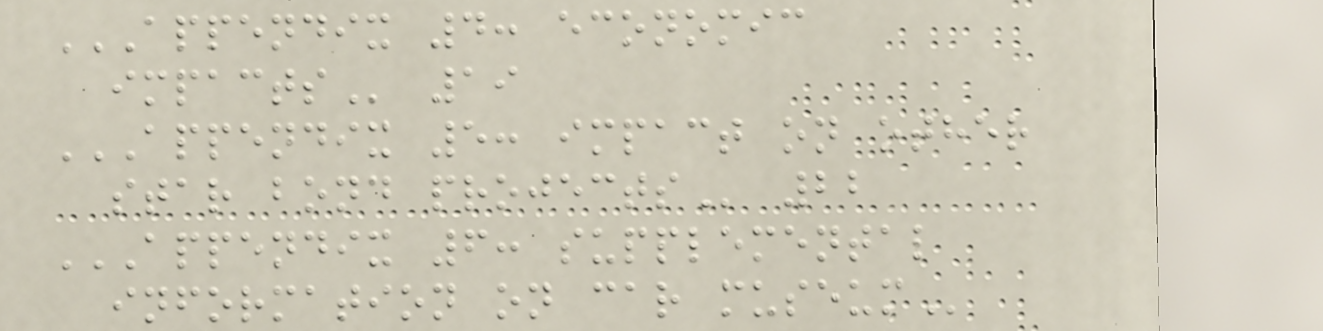APPENDIX 4: ECONOMIC
IMPACTS 19
APPENDIX 5: IMPACT ON OTHER
STAR BOND PROJECTS 22
APPENDIX 6: SUPPLEMENTAL
INFORMATION ON CAR MUSEUM
